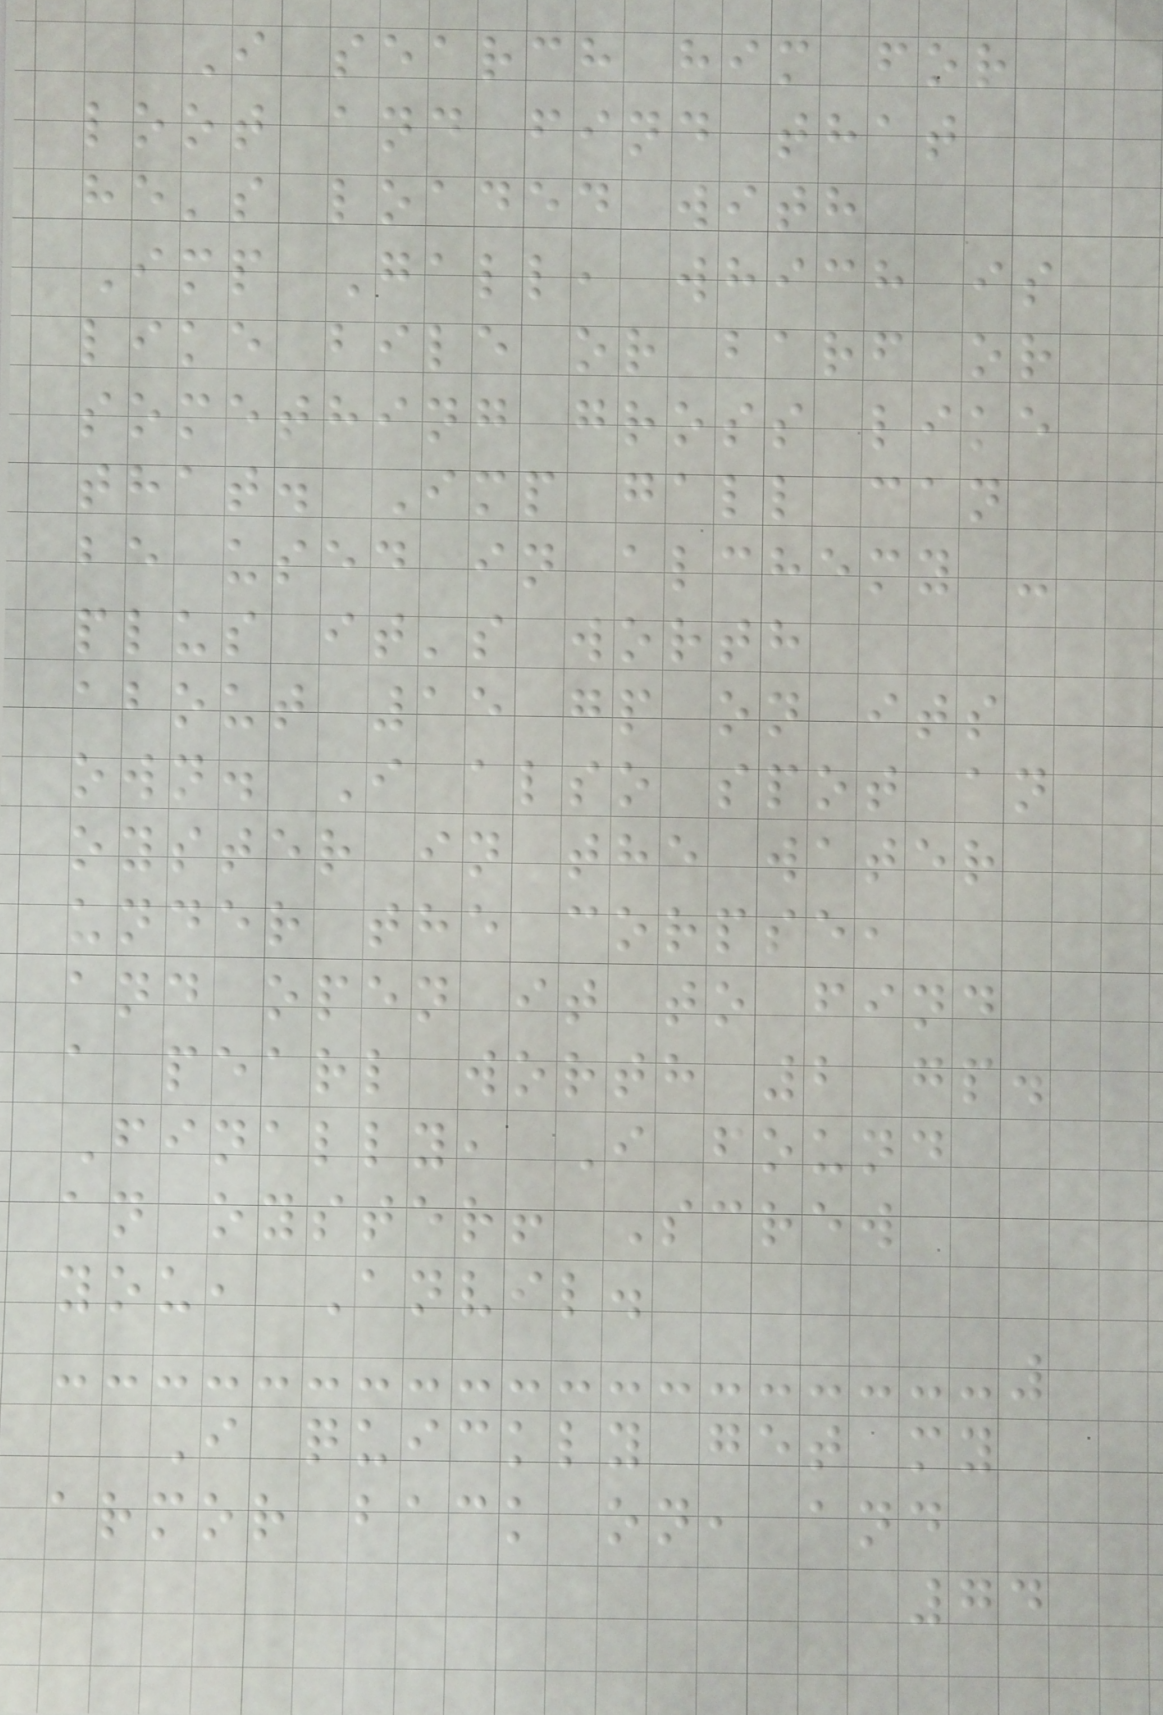I search him for
loot and find that
he's loaded with
Imp Gall, which is
like bile or barf or
something gross like
that. Imp gall can
be used in alchemy -
plus it's worth
about 15 gp on its
own. I also spot an
oyster in the water
under the corpse,
and open it to find
a pearl worth 2 gp.
Finally, I found
an oyster! Screw
you, Anvil.
I quickly get my
armor back on, and
74
